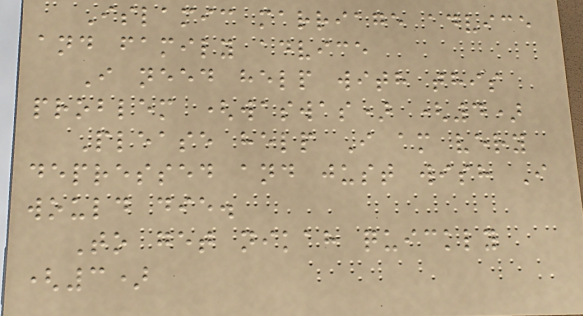Islamic marriage advice
and family advice
I need help with this
problem (waswas) (4)
Please help I am very
depressed and just wish I
would die.
To get nikah quickly
(3)
